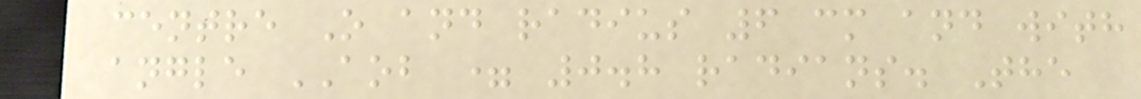centre O and radius 6 cm and with
angle AOB = 0.8 radians. The
